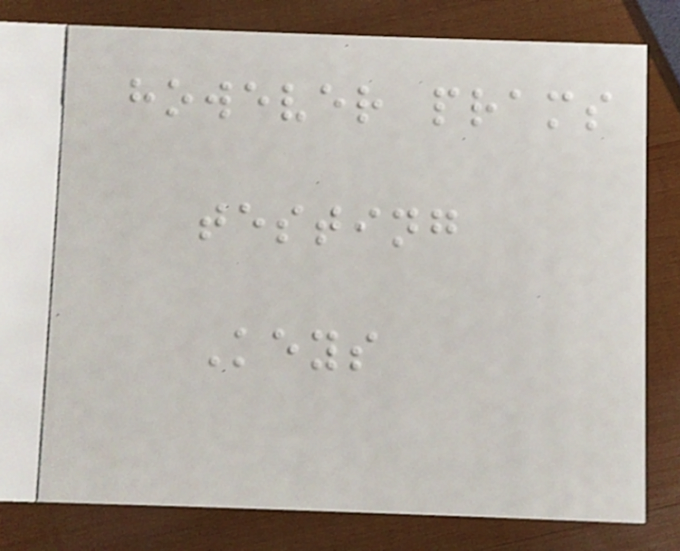however prams
testing
Keys
